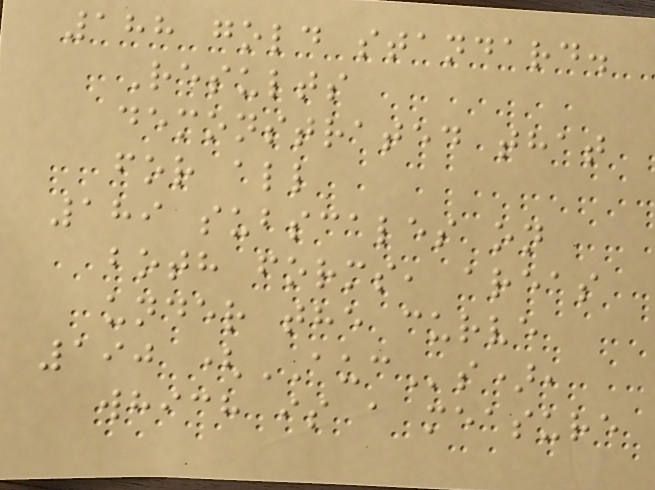188 gold standard.
Results
demonstrated that
for all
189 subscales on
both forms, areas
under the curve
190 (AUCs),
which is a measure
